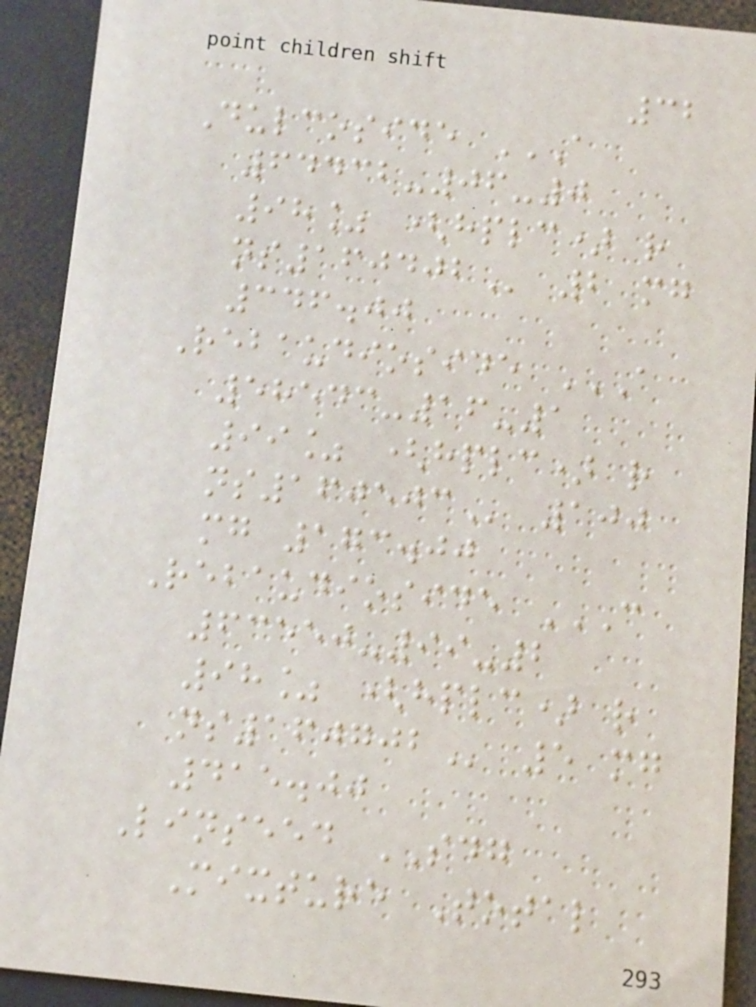32
Dulcoside A
64432-06-0
98% (HPLC) R
NS160402 2 mg
346.00
Rebaudioside A
58543-16-1
99% (HPLC) R
NS160503 100
mg 173.00
Rebaudioside C
63550-99-2
98% (HPLC) R
NS160702 5 mg
415.00
Linseed SDG
Mixture Total
